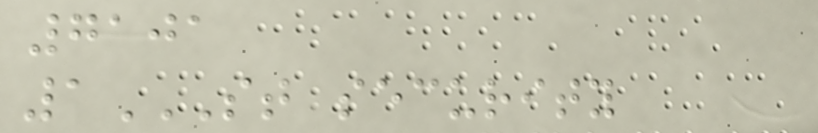7101
1ST SECURITY
